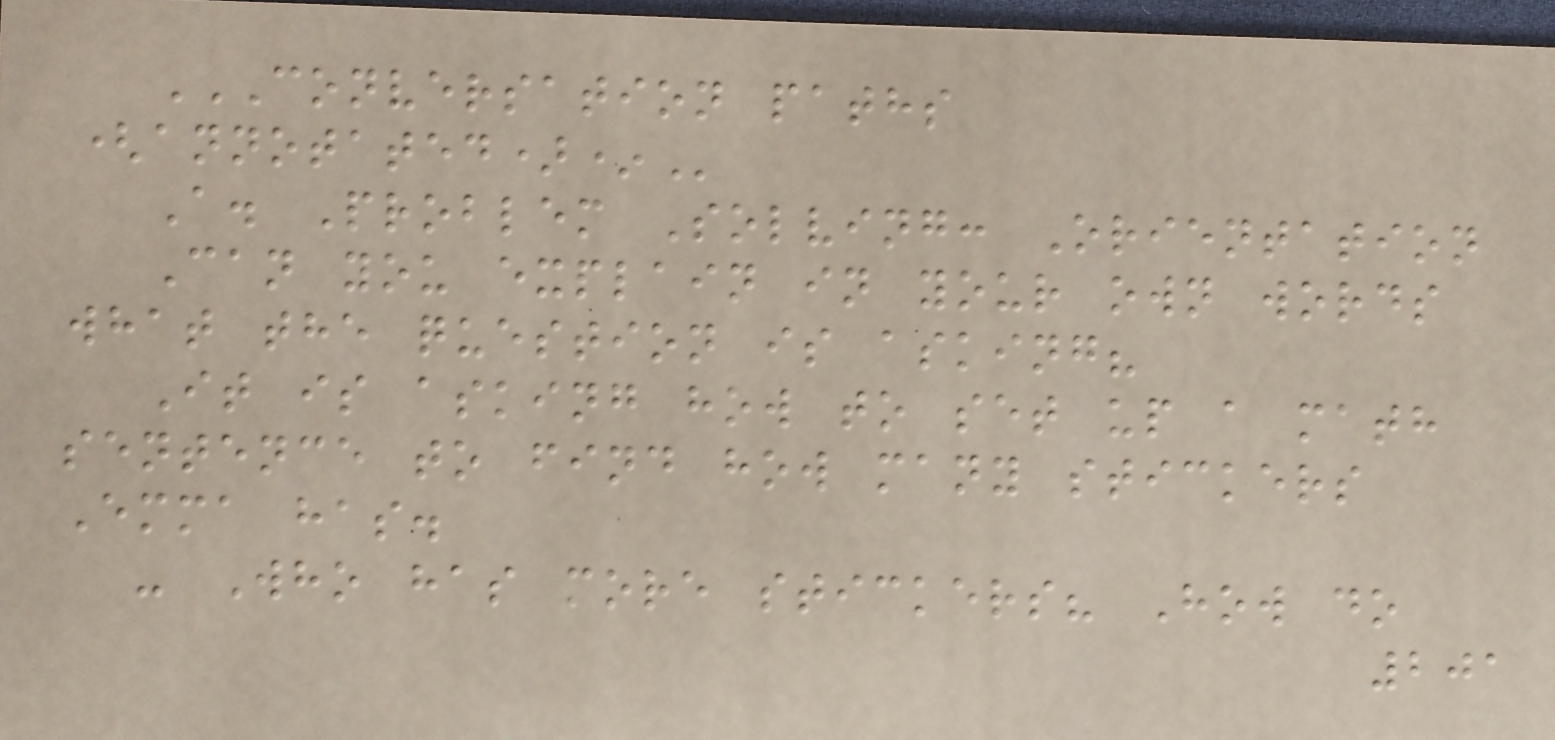CONVERSATION PATHS
(ANNOTATED)*
A. Problem Solving: Orientation
Can you explain in your own words
what the question is asking?
It is asking how to set up a math
sentence to find how many stickers
Emma has.
- Who has more stickers? How do
201
